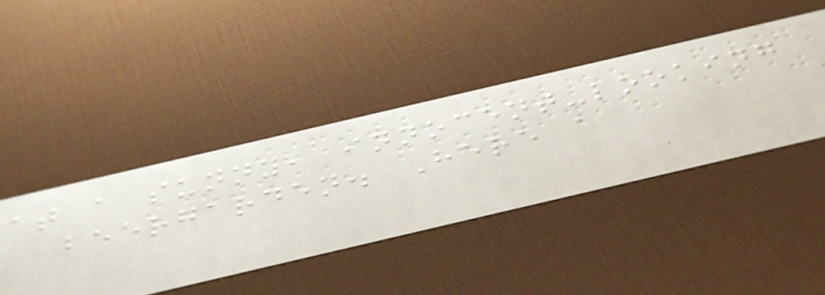at a sunny, innocent-looking
beergarden. Here a
